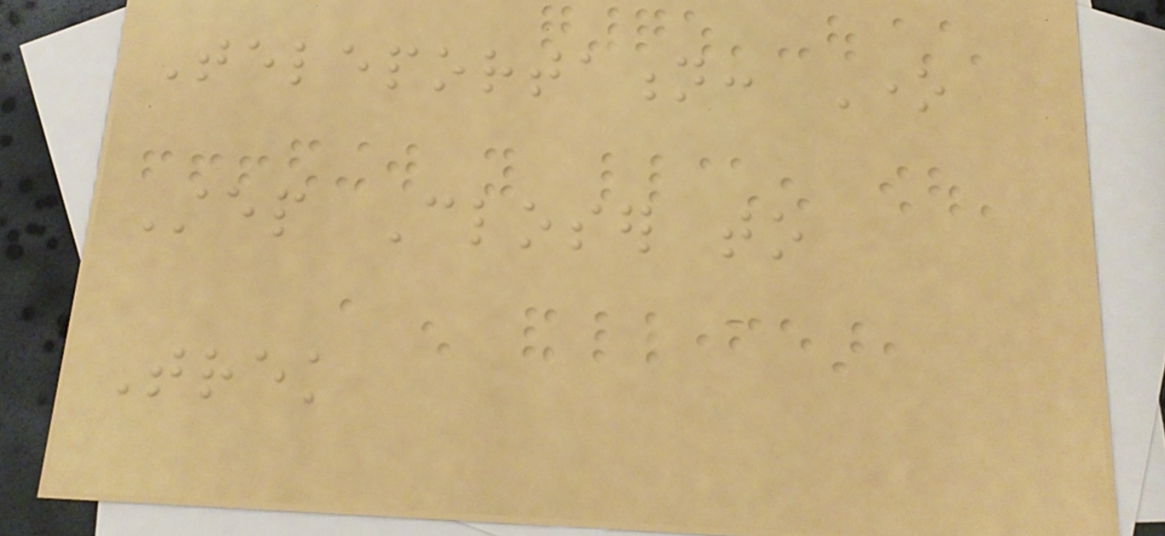Teleportation: One
Step Closer to
Trek
